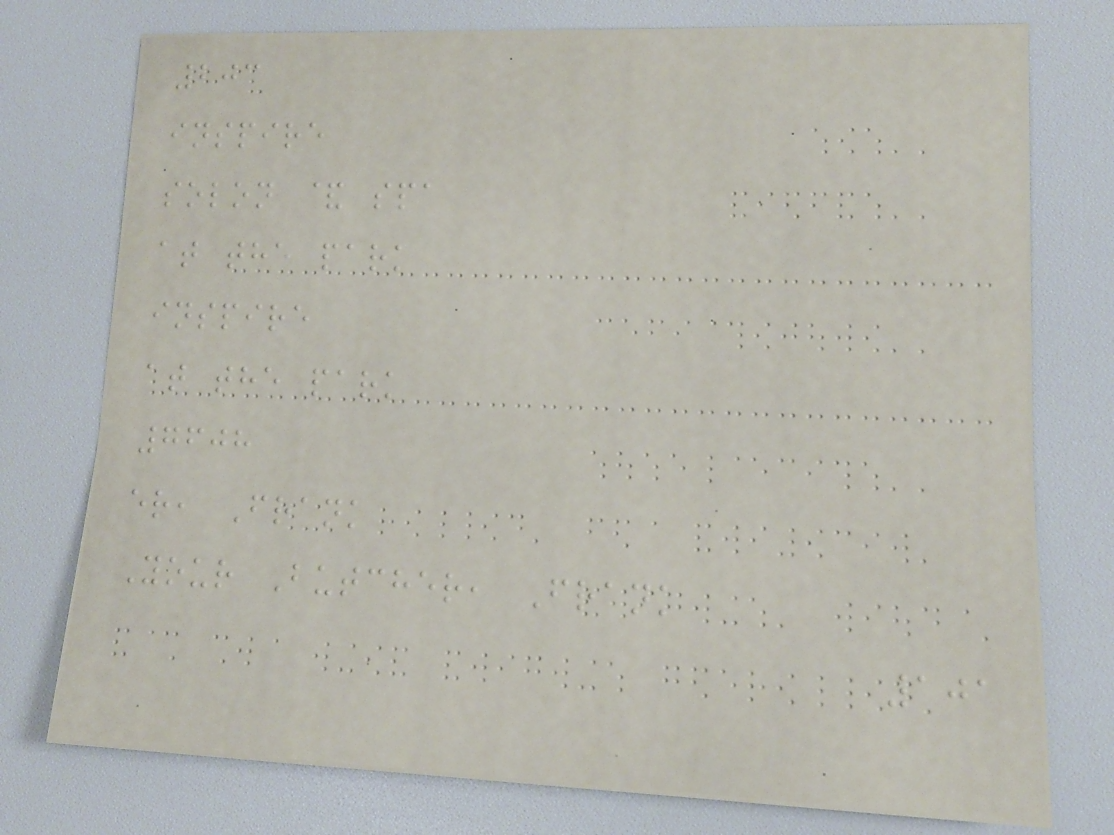203
inspire
solon & spa
at the park
inspire
at the park
7608
er, Frank
Your Butcher, Frank
101
